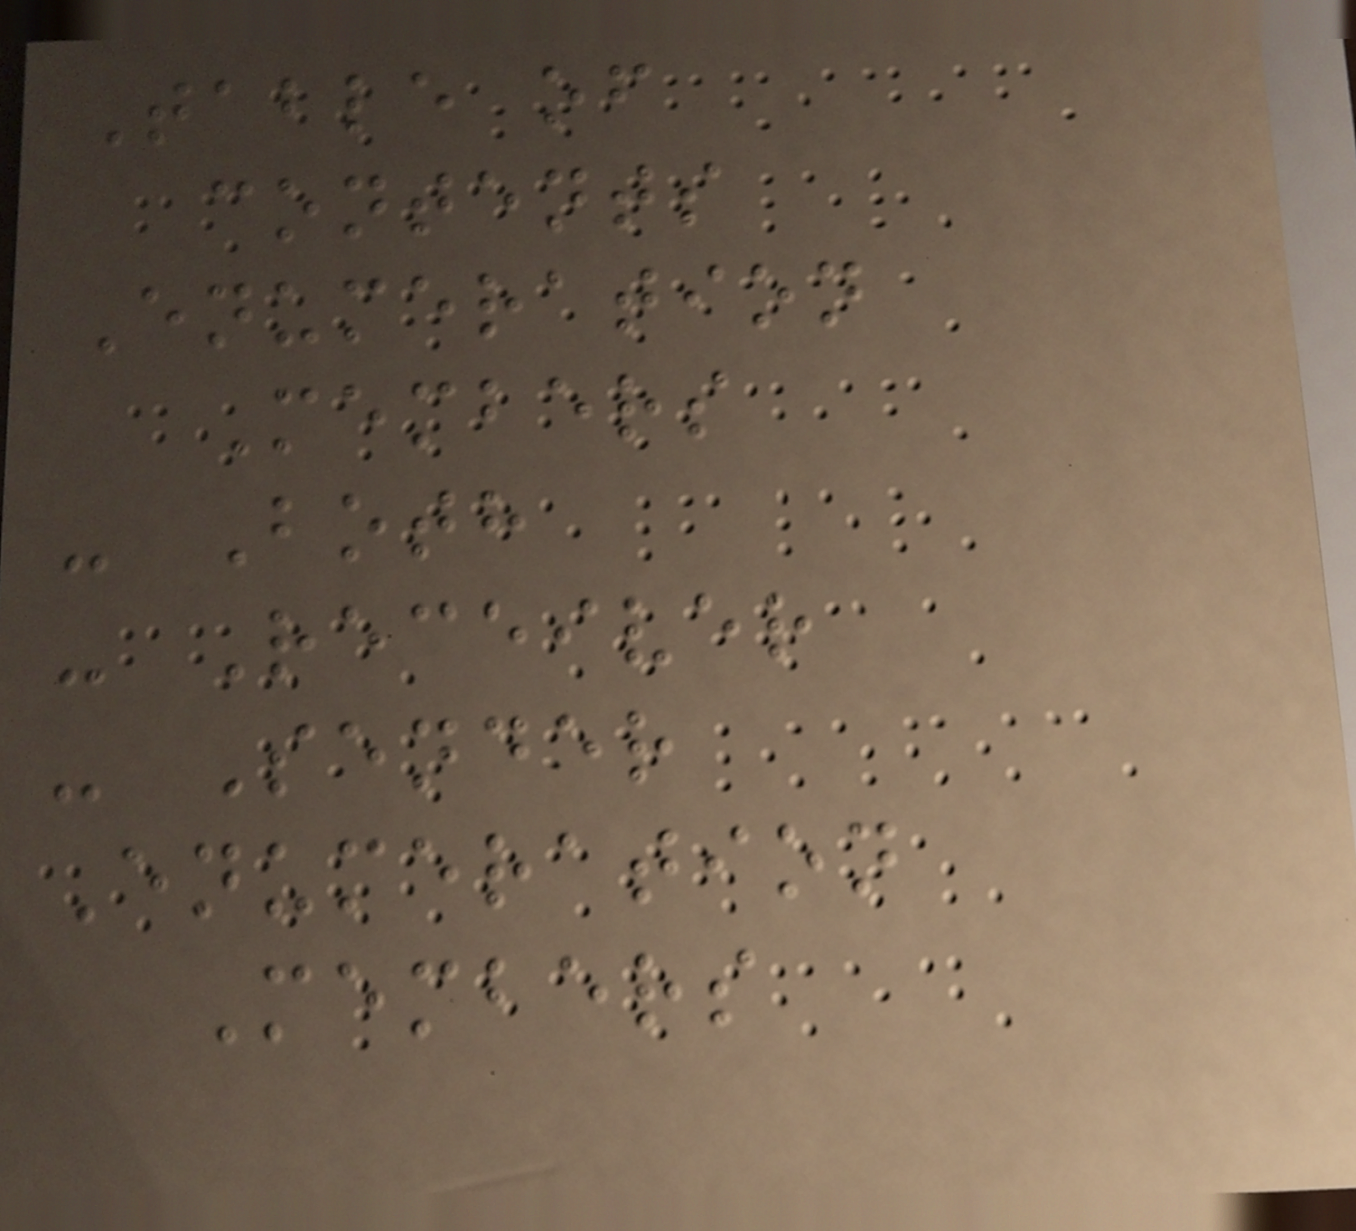Table of
contents
Enumeration
Members
- Both
- Receiver
- Sender
Enumeration
Members
